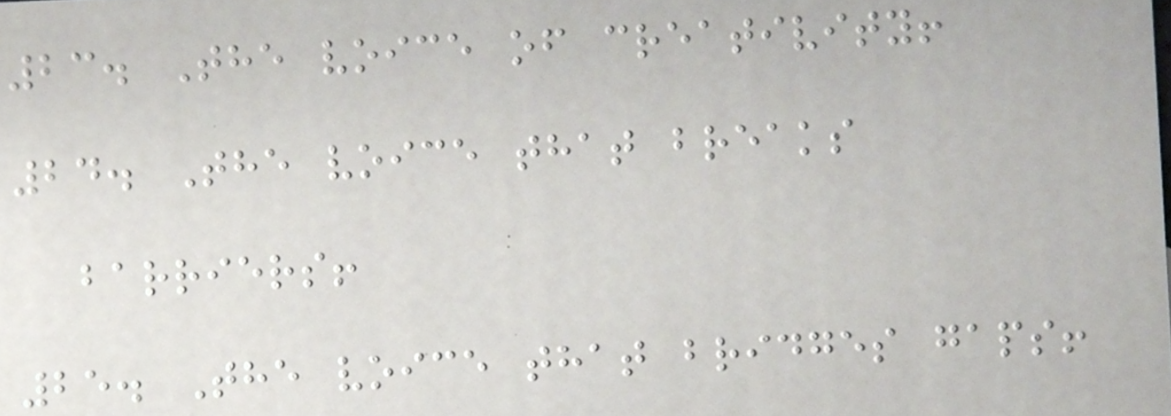23. The voice of creativity!
24. The voice that breaks
barriers!
25. The voice that bridges gaps!
